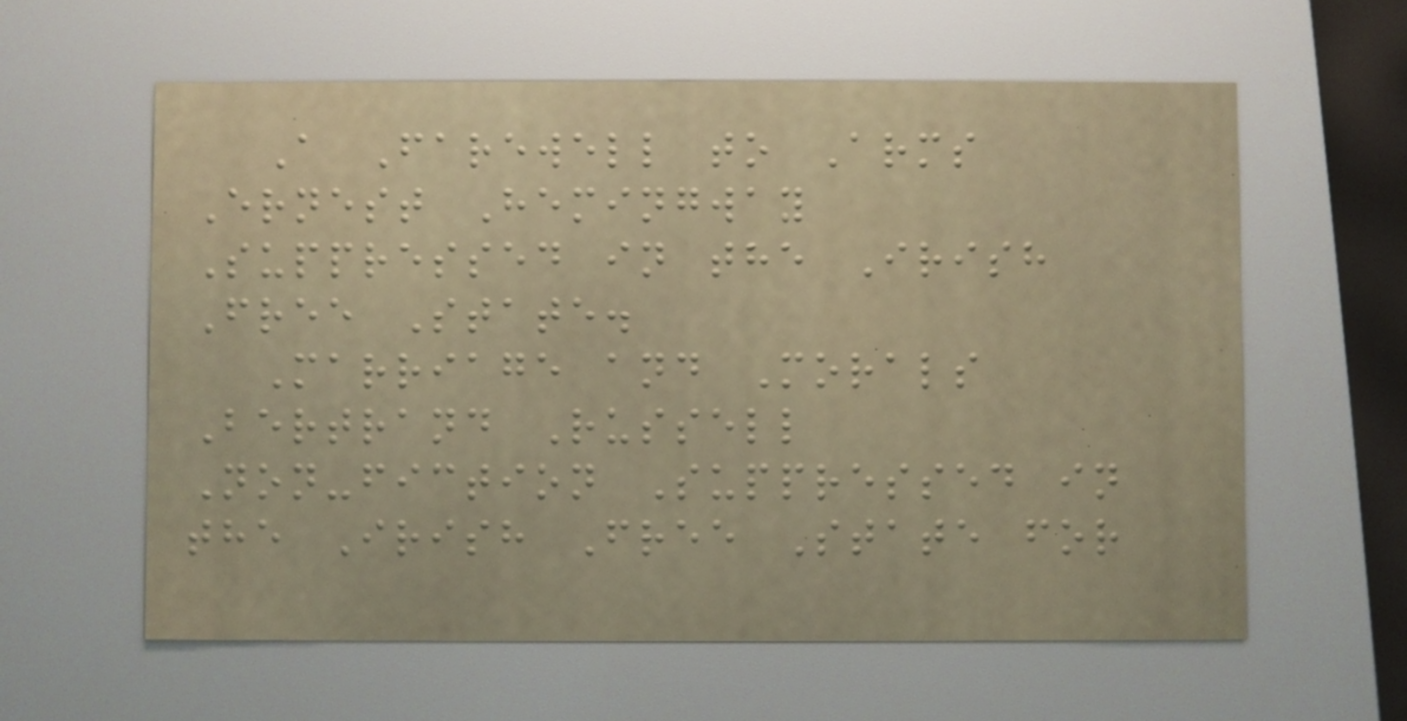A Farewell to Arms
Ernest Hemingway
Suppressed in the Irish
Free State.
Marriage and Morals
Bertrand Russell
Non-fiction Suppressed in
the Irish Free State for
